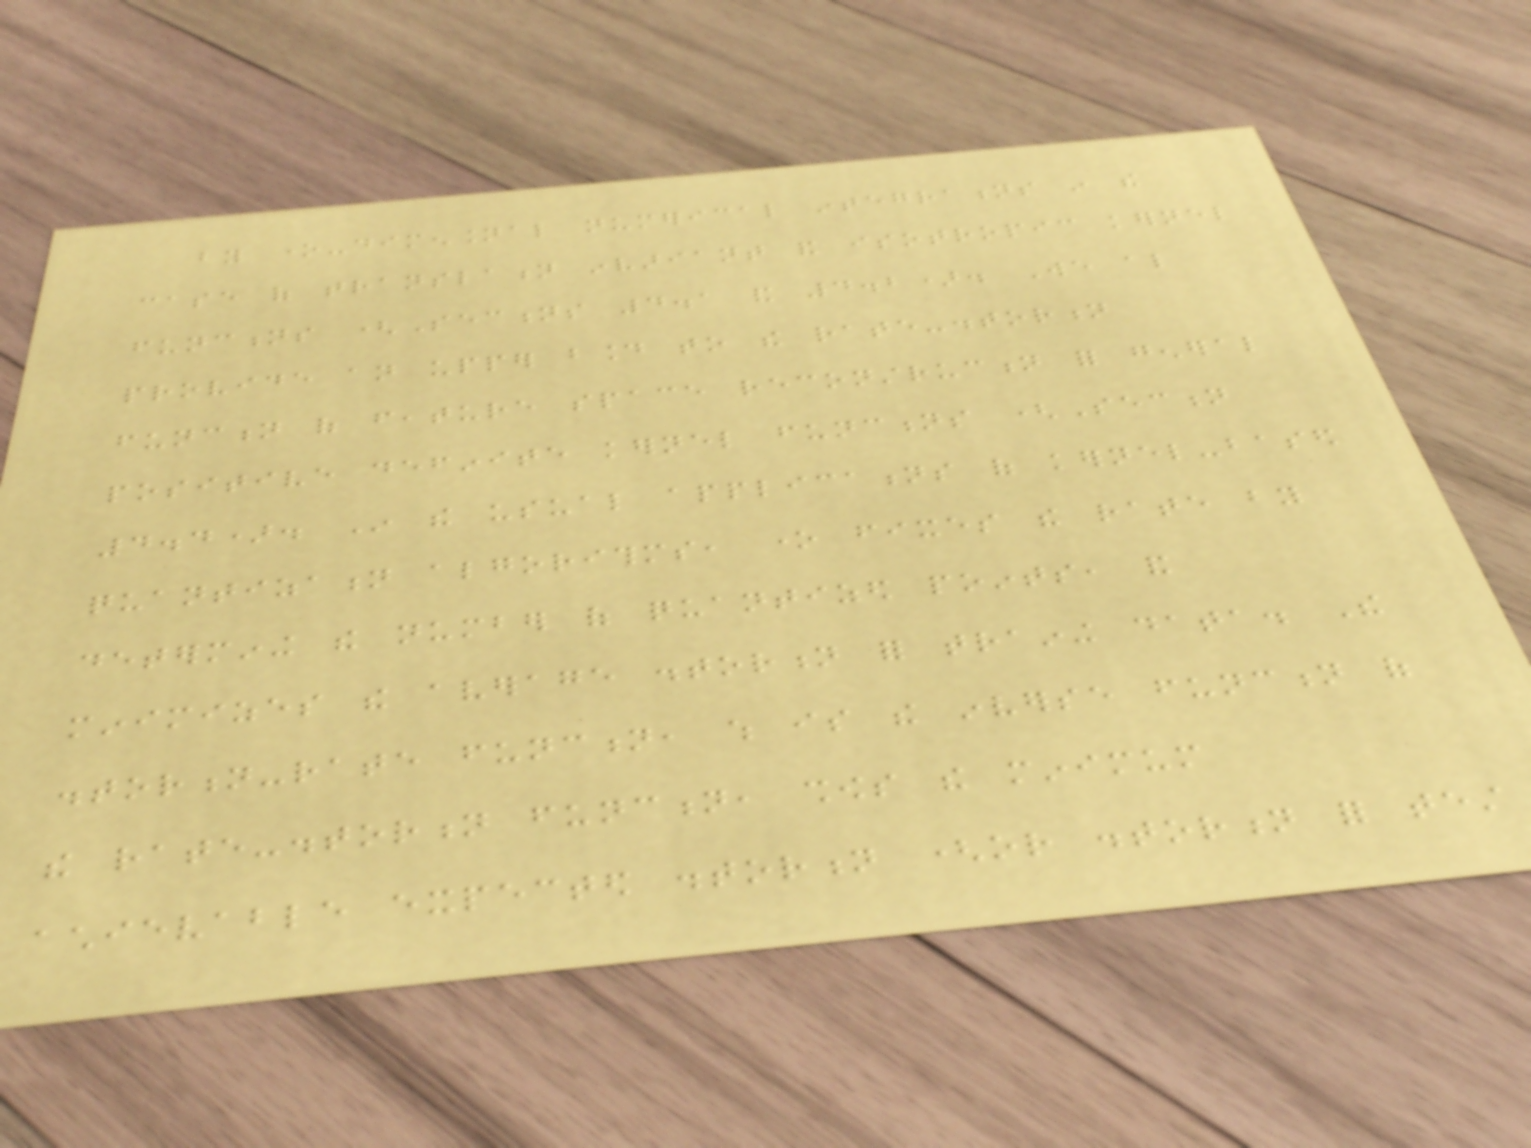by one-dimensional numerical integrations in the
case of translation invariant and isotropic kernel
functions (Sections 4.1 and 4.2). We also
provide an upper bound to the rate-distortion
function of feature space reconstruction for general
positive definite kernel functions (Section
4.4). In the usual applications of kernel-based
quantization algorithms, one fixes the rate by
determining the number of quantized points, and
minimizes the average distortion for training data. The
distortion-rate function, which is the inverse function of
the rate-distortion function, shows the minimum
achievable expected distortion (or distortion for test
